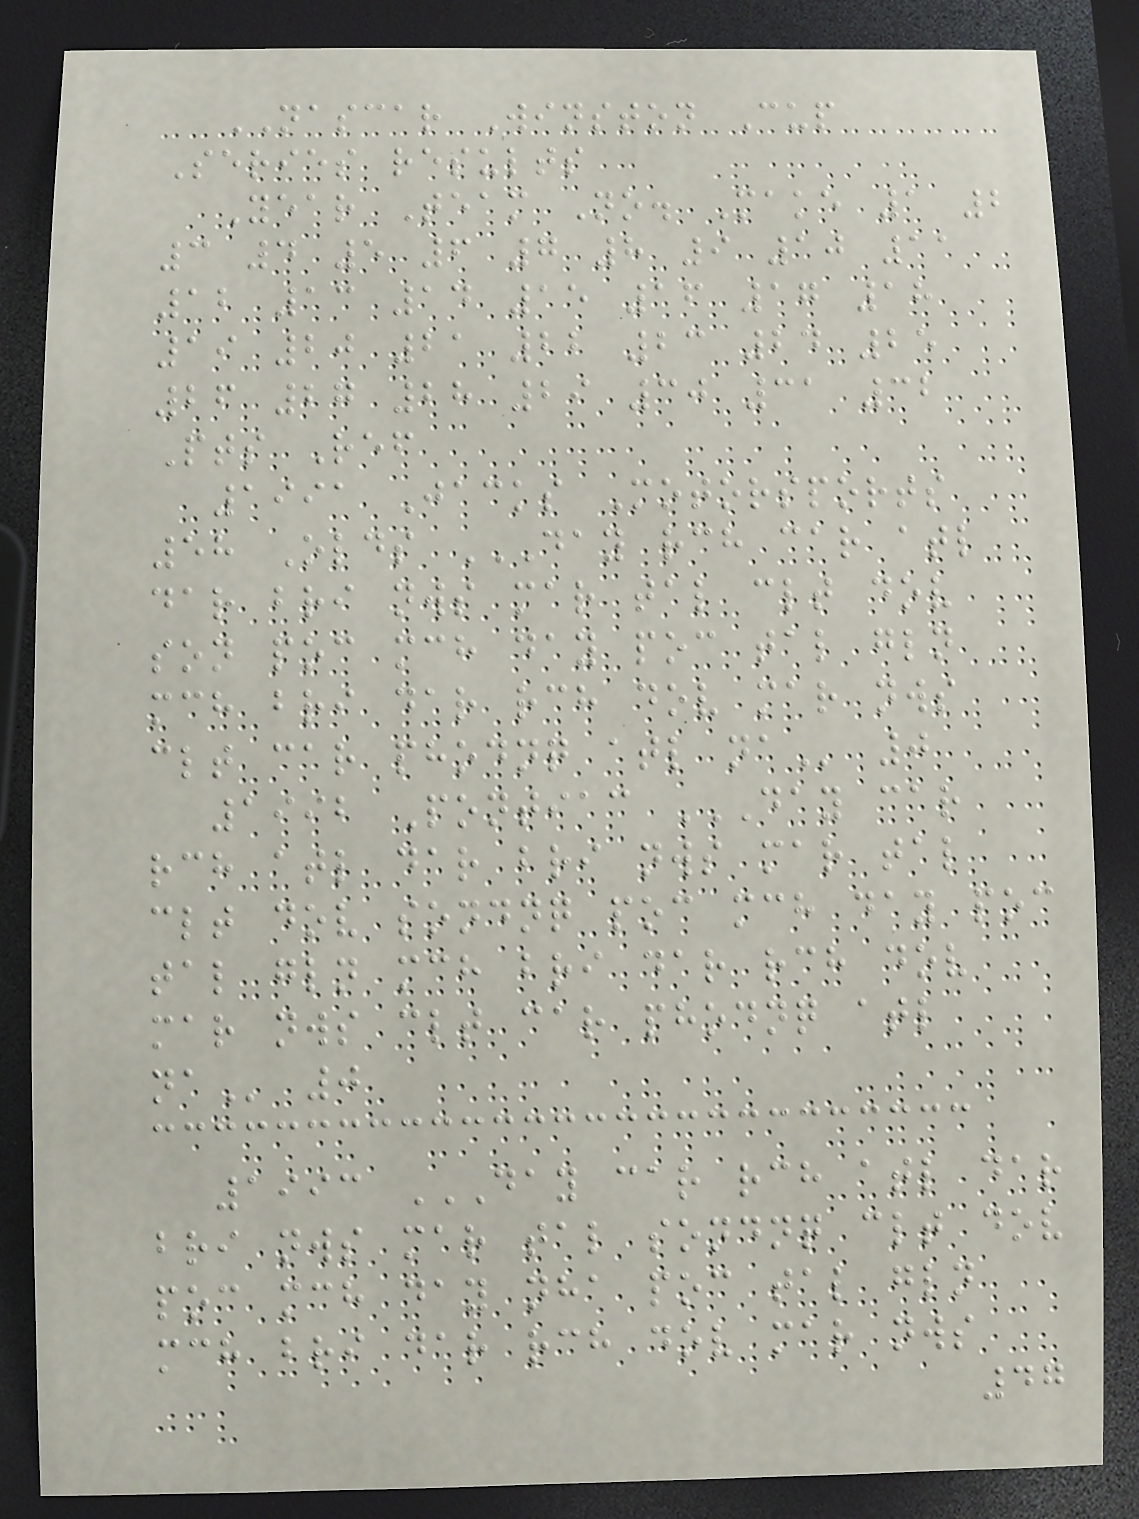NASCAR Winston Cup
Series results
Year Team No. Make 1 2
3 4 5 6 7 8 9 10 11
12 13 14 15 16 17 18
19 20 21 22 23 24 25
26 27 28 29 30 31 32
Pts Ref
1991 Jacks Motorsports
58 Olds DAY RCH CAR ATL
DAR BRI NWS MAR TAL CLT DOV
SON POC MCH DAY POC TAL GLN
MCH BRI DAR RCH DOV MAR NWS
CLT CAR PHODNQ ATL NA 0
1992 Pontiac DAY CAR
RCH ATL DAR BRI NWS MAR TAL
CLT DOV SONDNQ POC MCH DAY POC
TAL GLN MCH BRI DAR RCH DOV
MAR NWS CLT CAR PHODNQ ATL
NA 0
1993 DAY CAR RCH ATL DAR
BRI NWS MAR TAL SONDNQ CLT DOV
POC MCH DAY NHA POC TAL GLN
MCH BRI DAR RCH DOV MAR NWS
47
